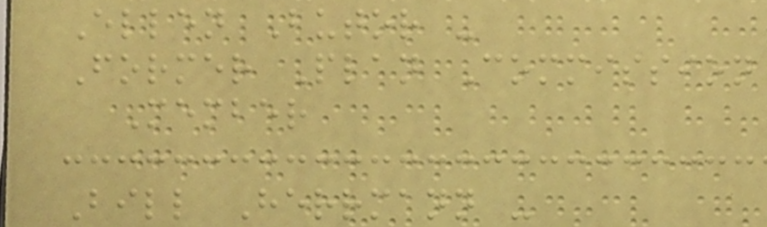Ellen Butor -
Former Plan Commission
Member
Bill Herrmann -
